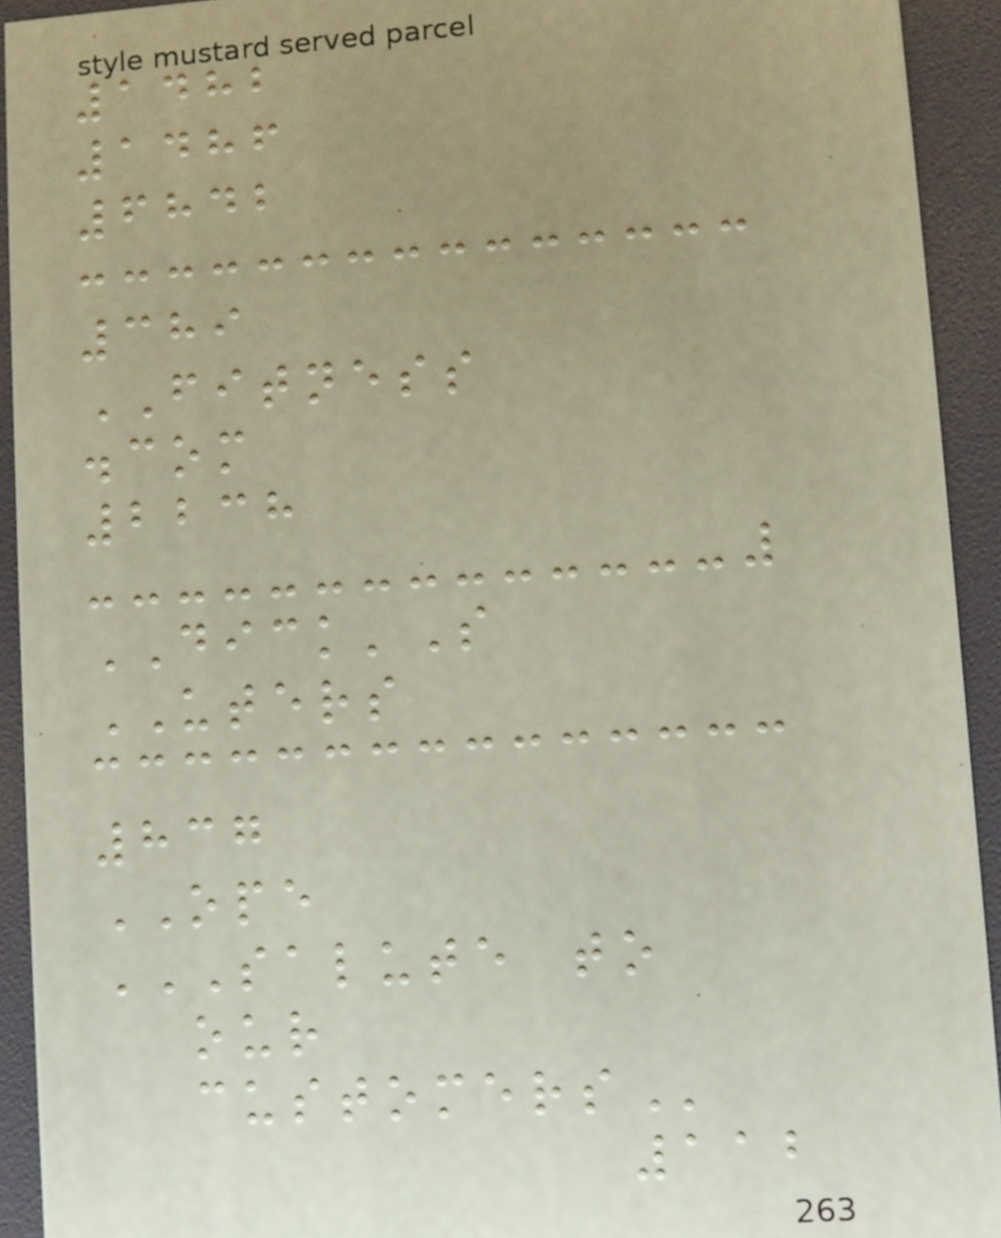1482
1486
6842
389
FITNESS
.com
2238
DICK'S
UTERS
837
OPE
SALUTE TO
OUR
CUSTOMERS
112
